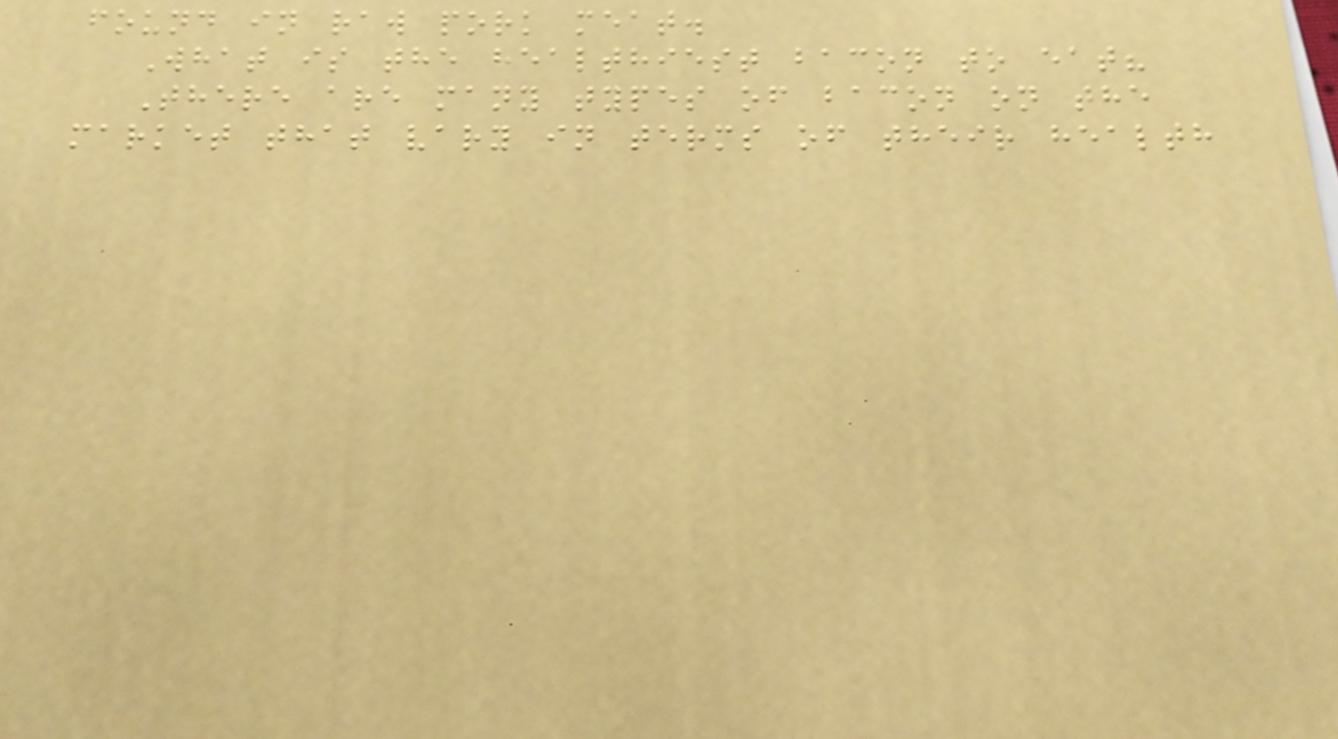found in raw pork meat.
What is the healthiest bacon to eat?
There are many types of bacon on the
market that vary in terms of their health
